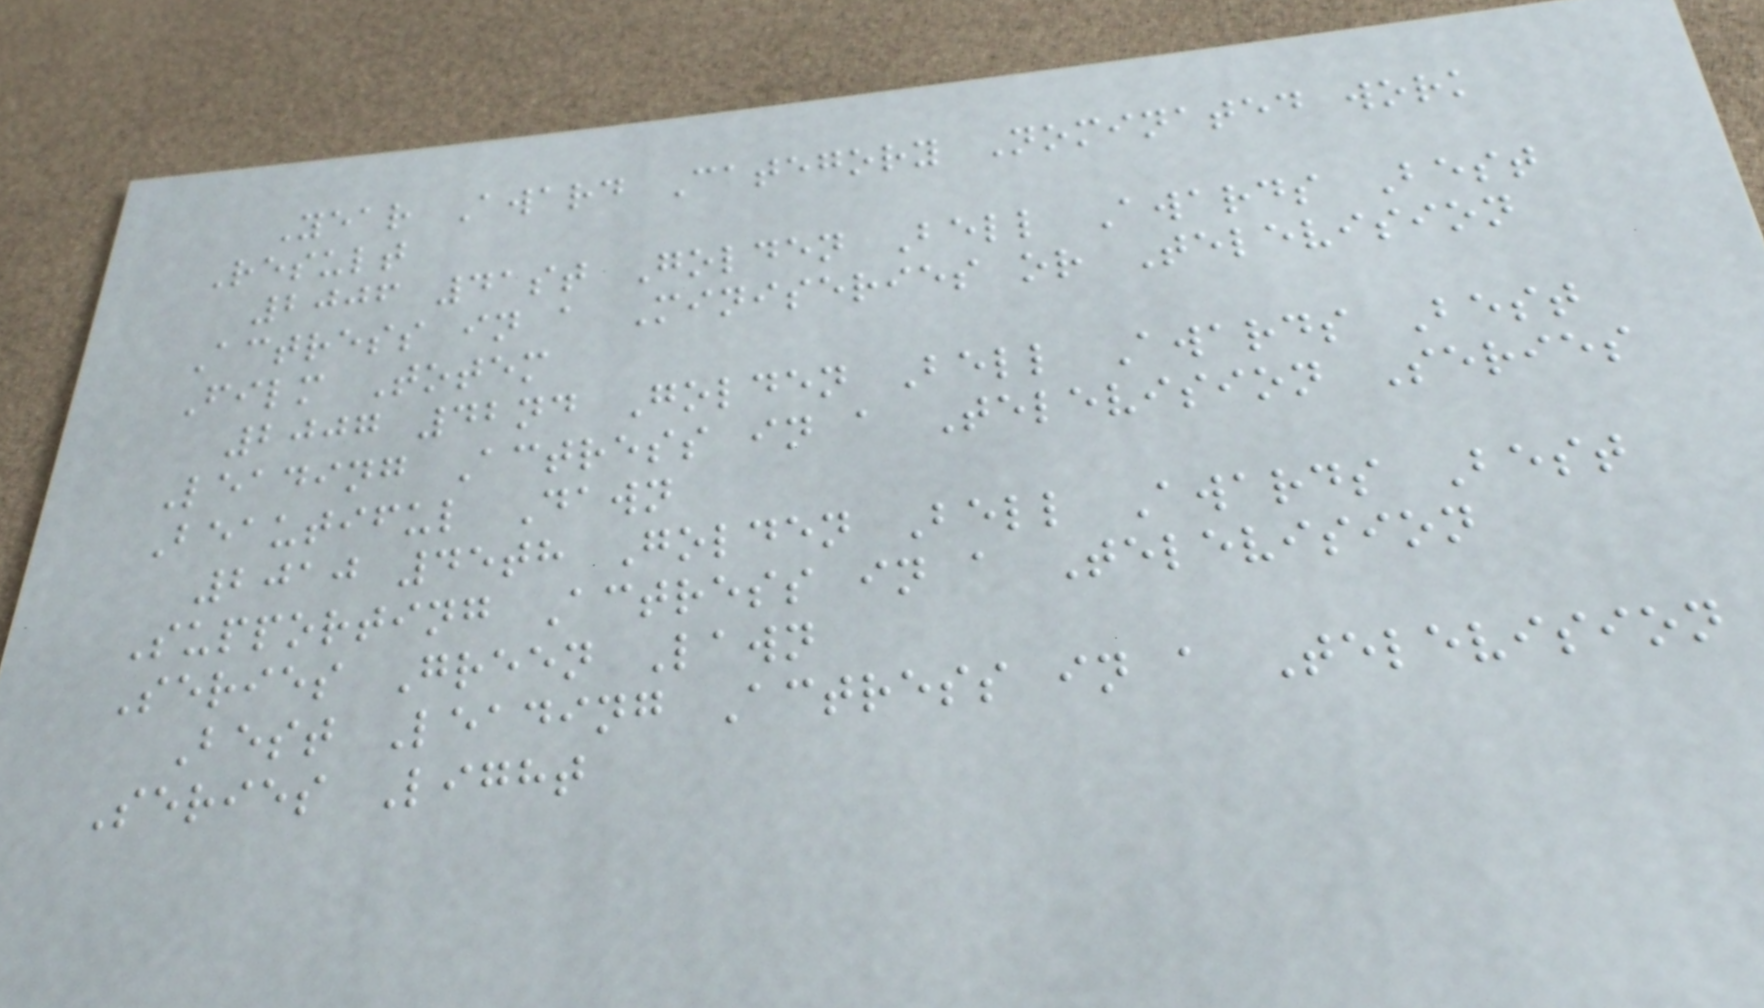Year Award Category Nominated work
Result
2006 41st Golden Bell Awards Best
Actress in a Miniseries or Television
Film Totem
2007 42nd Golden Bell Awards Best
Leading Actress in a Television Series
Beautiful Dawn
2010 45th Golden Bell Awards Best
Supporting Actress in a Television
Series Green Lawn
Best Leading Actress in a Television
Series Light
